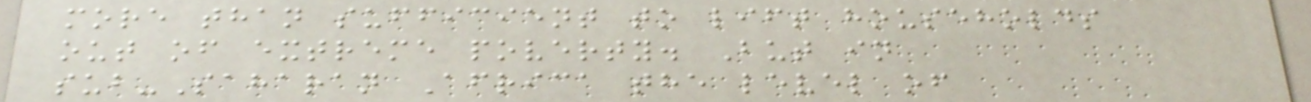more than sufficient to lift households
out of extreme poverty. But in
sub-Saharan Africa the level of
